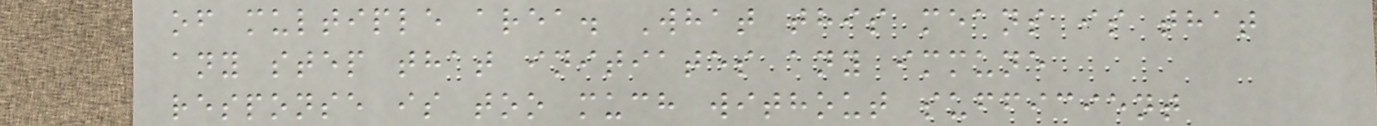of multiple area. What this means is that
any step that initiates any immune
response is too much without sufficient
